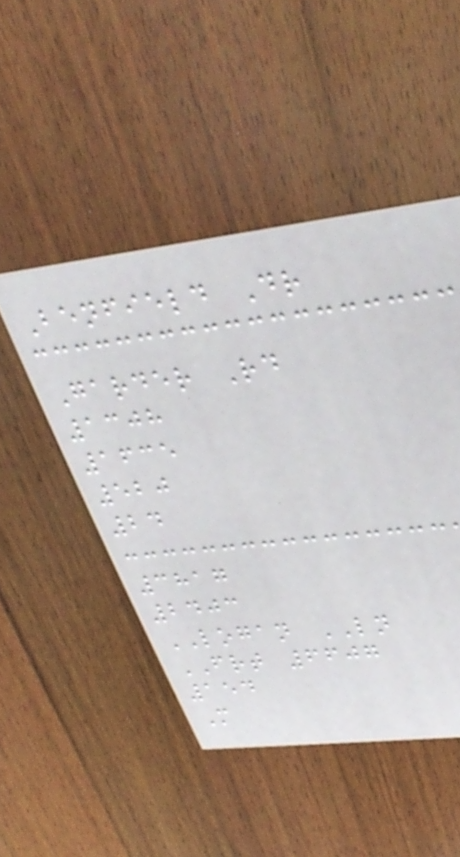Benfield Dr
Garder Rd
1308
1635
520
24
3817
2403
LOGAN LN
FRT 6607
154
M
